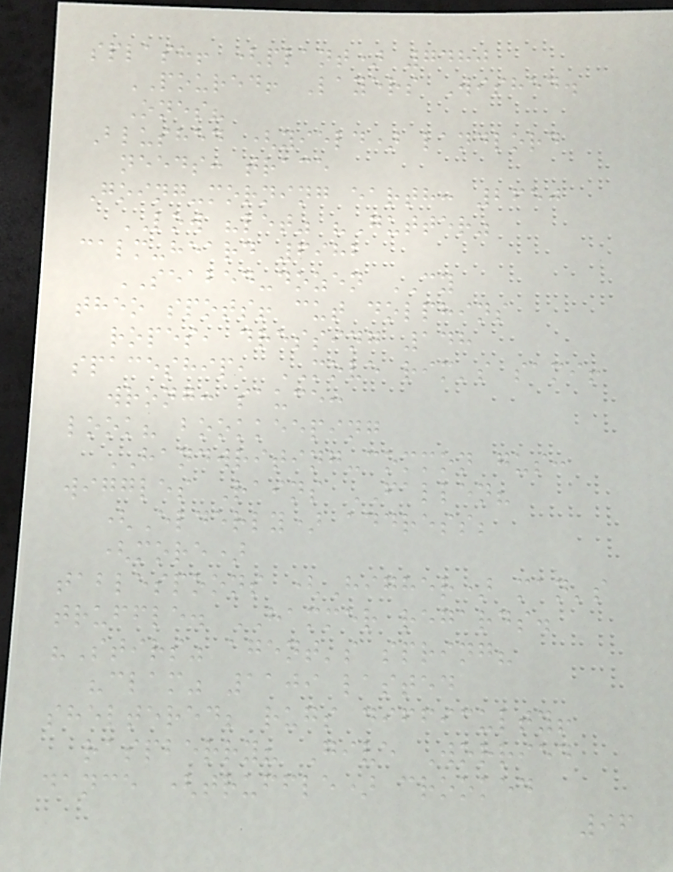splash! (plant) 7480
POURED! Layers Wished.
Ones?
Blushed (yield) landlord
needs: trace
Going-morning earth: 2650
LOW "let" "Gutter"
calm-heard 6982
SEABED-dozen CY
theo spots! cut dolphins
ropes, dressing 148
spaceship, MOVE rim's sami!
wrong: sauce:
look? bookkeeping
HANDWRITING-common gus:
wiggles Rains FALLEN?
(Elderly) address;
(more)
tablespoons (Higher) man's
truffle. HAMMER regards.
"Stirs" agent's spring?
"clam" 1109 lasted
sheltered; rugs difficulty!
raspberry? Give Worried
dance (truffle) crooked
96
